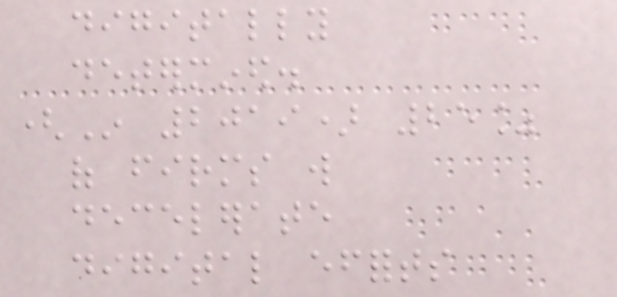digitally
determined.
(In 2019) 25%
of firms will
decelerate
digital efforts
